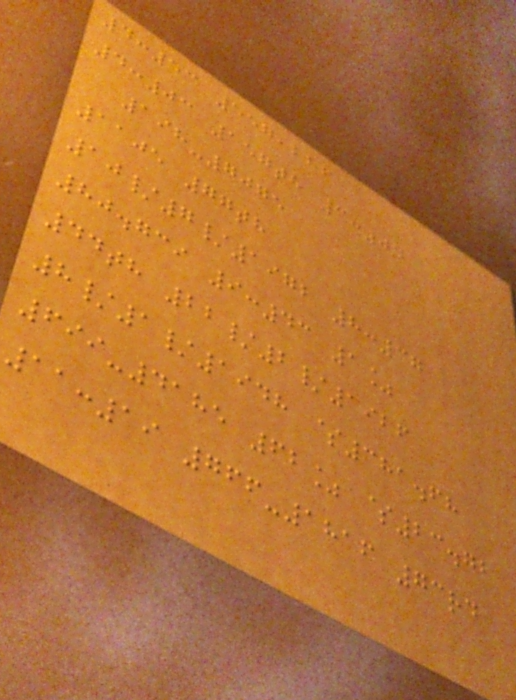4:53 557,286
4:03 157th 3:04
198-7075
1105 77th
10/7/1972 8:37
80.739 9:43 1%
44th 22/2/1926
8/1/1948 $381.68
699-4185 62% $23.72
11:19 766-1816 73rd
